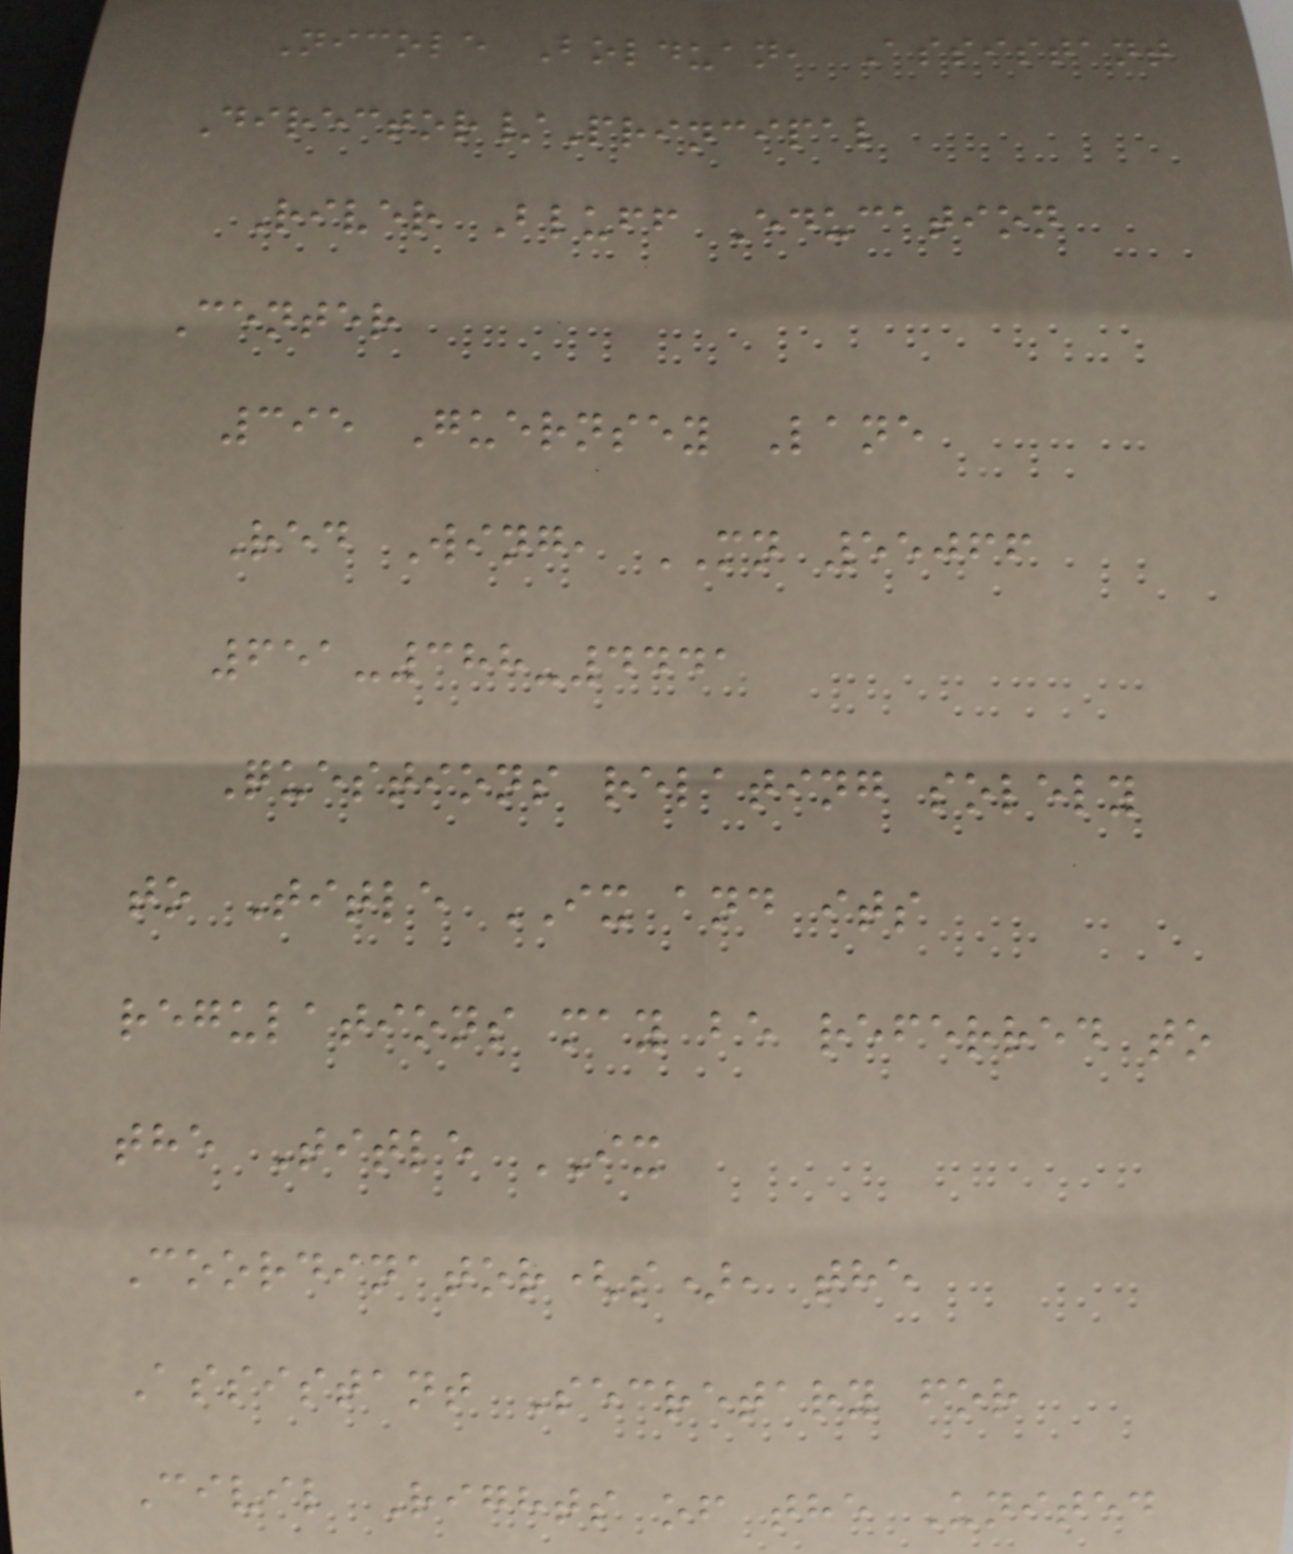Nicole Bolduan, Assistant
Director/Principal
River Bluff Education
Center
395 Guernsey Lane
Red Wing, MN 55066
651-388-4441
Questions relating solely
to Title IX and its
regulations may be referred to
the Title IX
Coordinator(s), the
Assistant Secretary for
Civil Rights of the United
